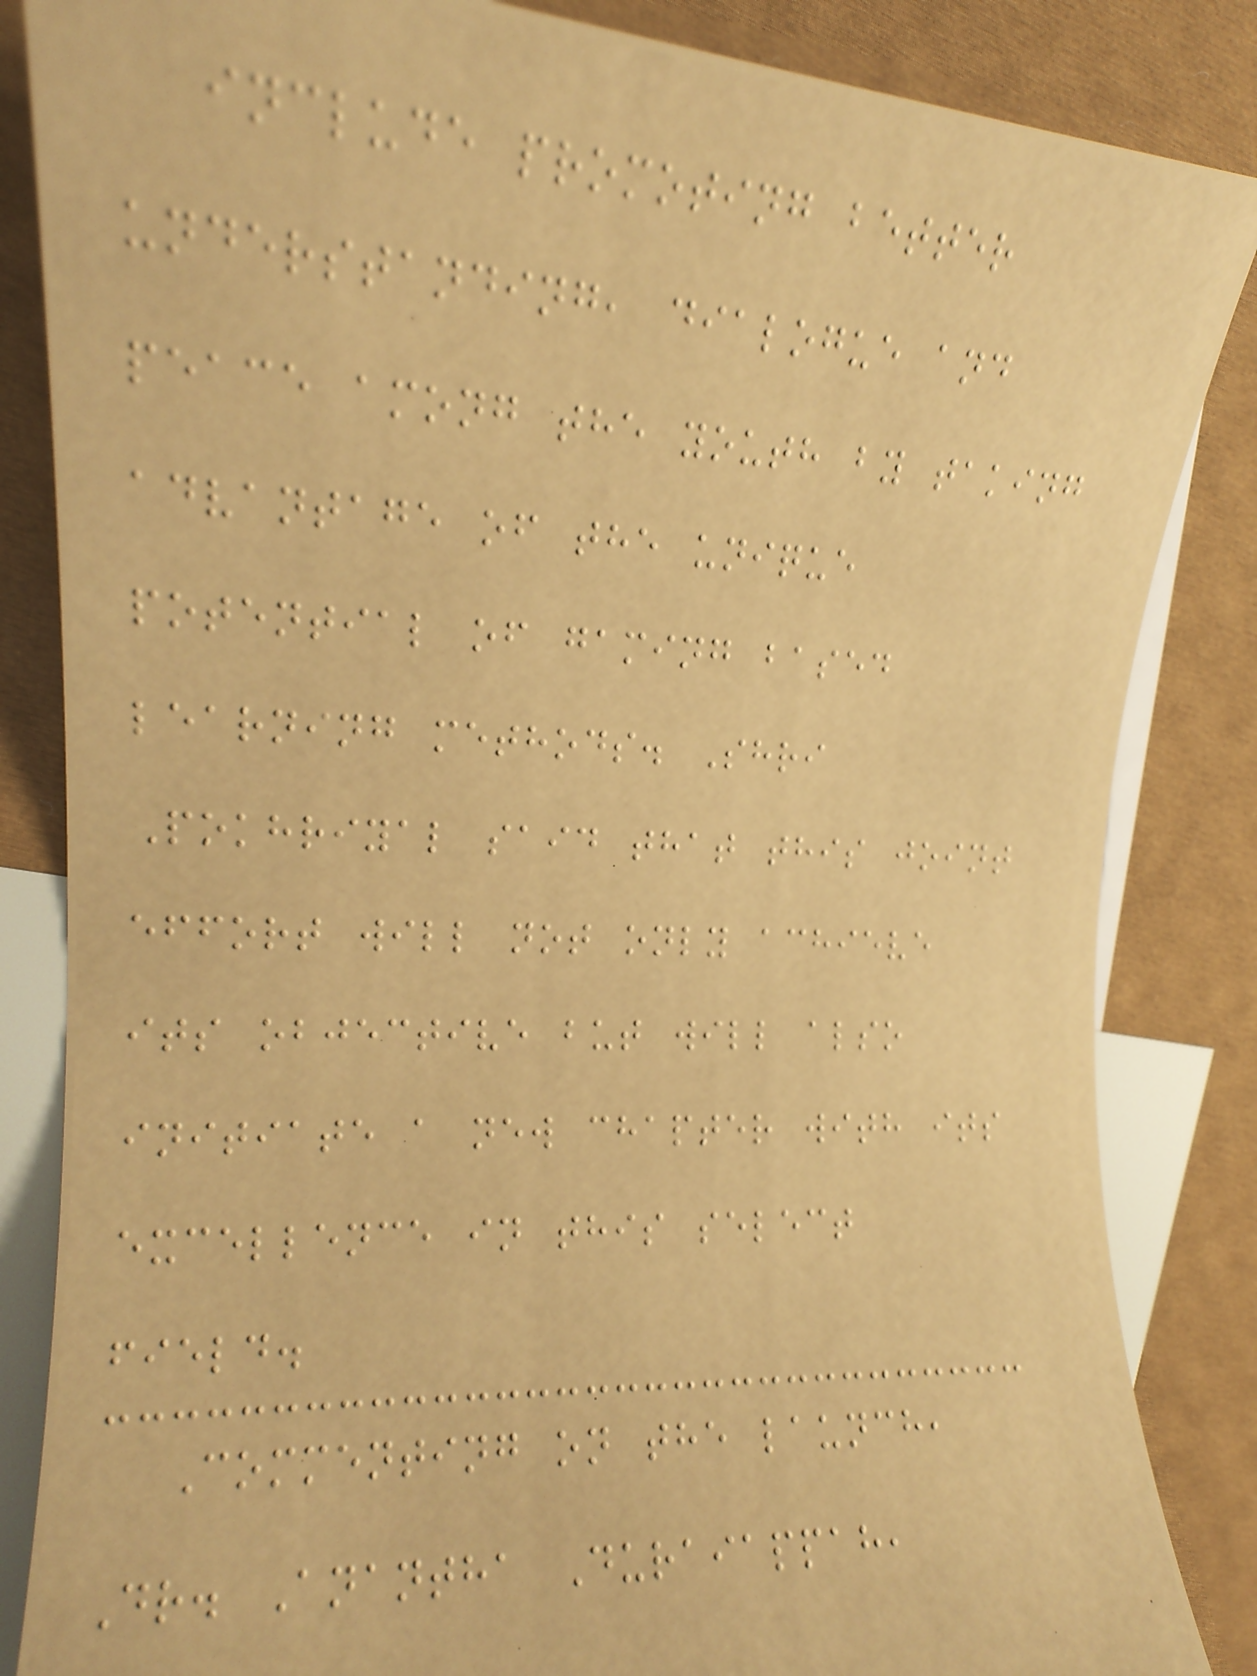include promoting better
understanding, dialogue and
peace among the youth by taking
advantage of the unique
potential of gaming based
learning methods. Shri
Pokhriyal said that this joint
effort will not only achieve
its objective but will also
initiate a new chapter with its
excellence in this select
field.
Commenting on the launch,
Dr. Anantha Duraiappah,
